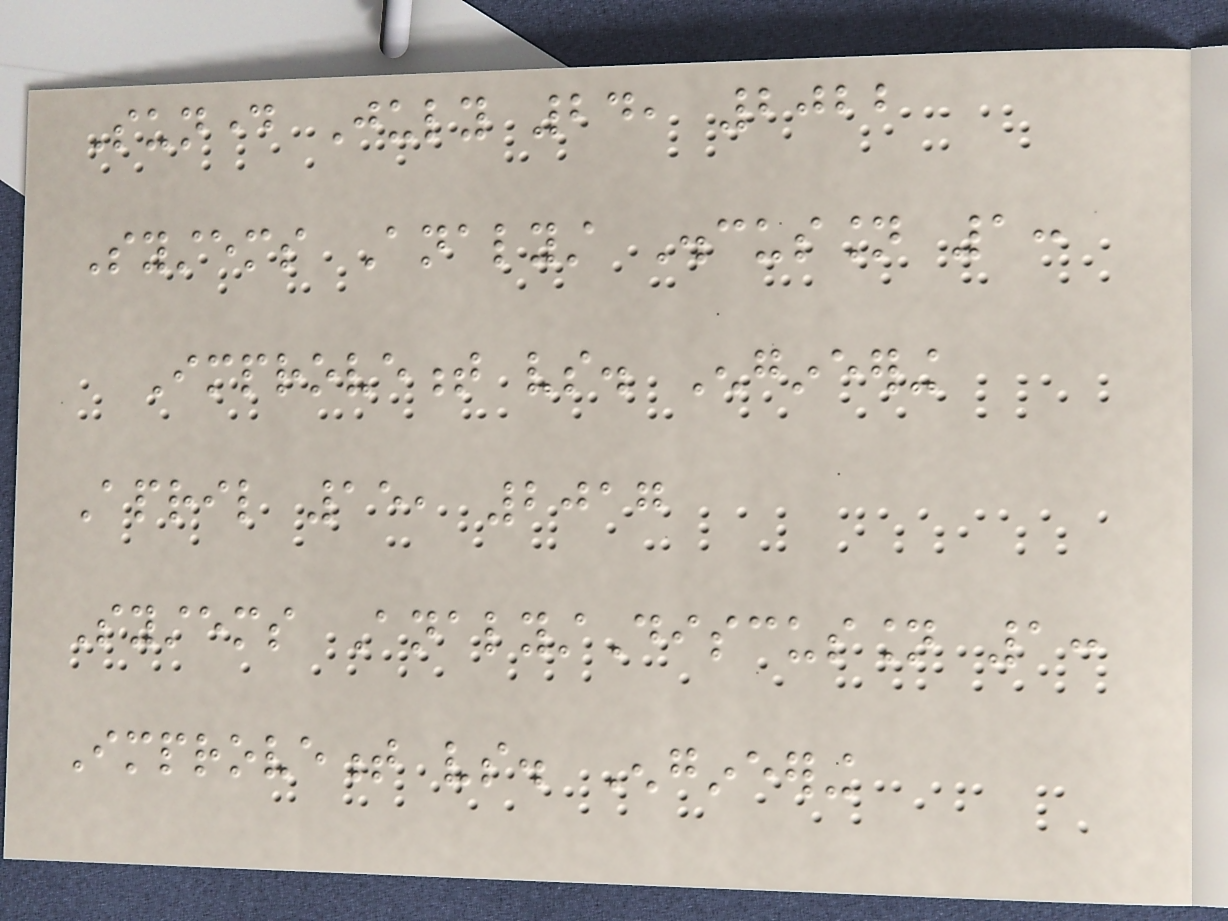Sunday July 24, 2022
Systems Analyst Discussion 1:
Improvement vs. Engineering
April 15, 2017
Systems AnalystDiscussion 1:
Improvement vs. Engineering
